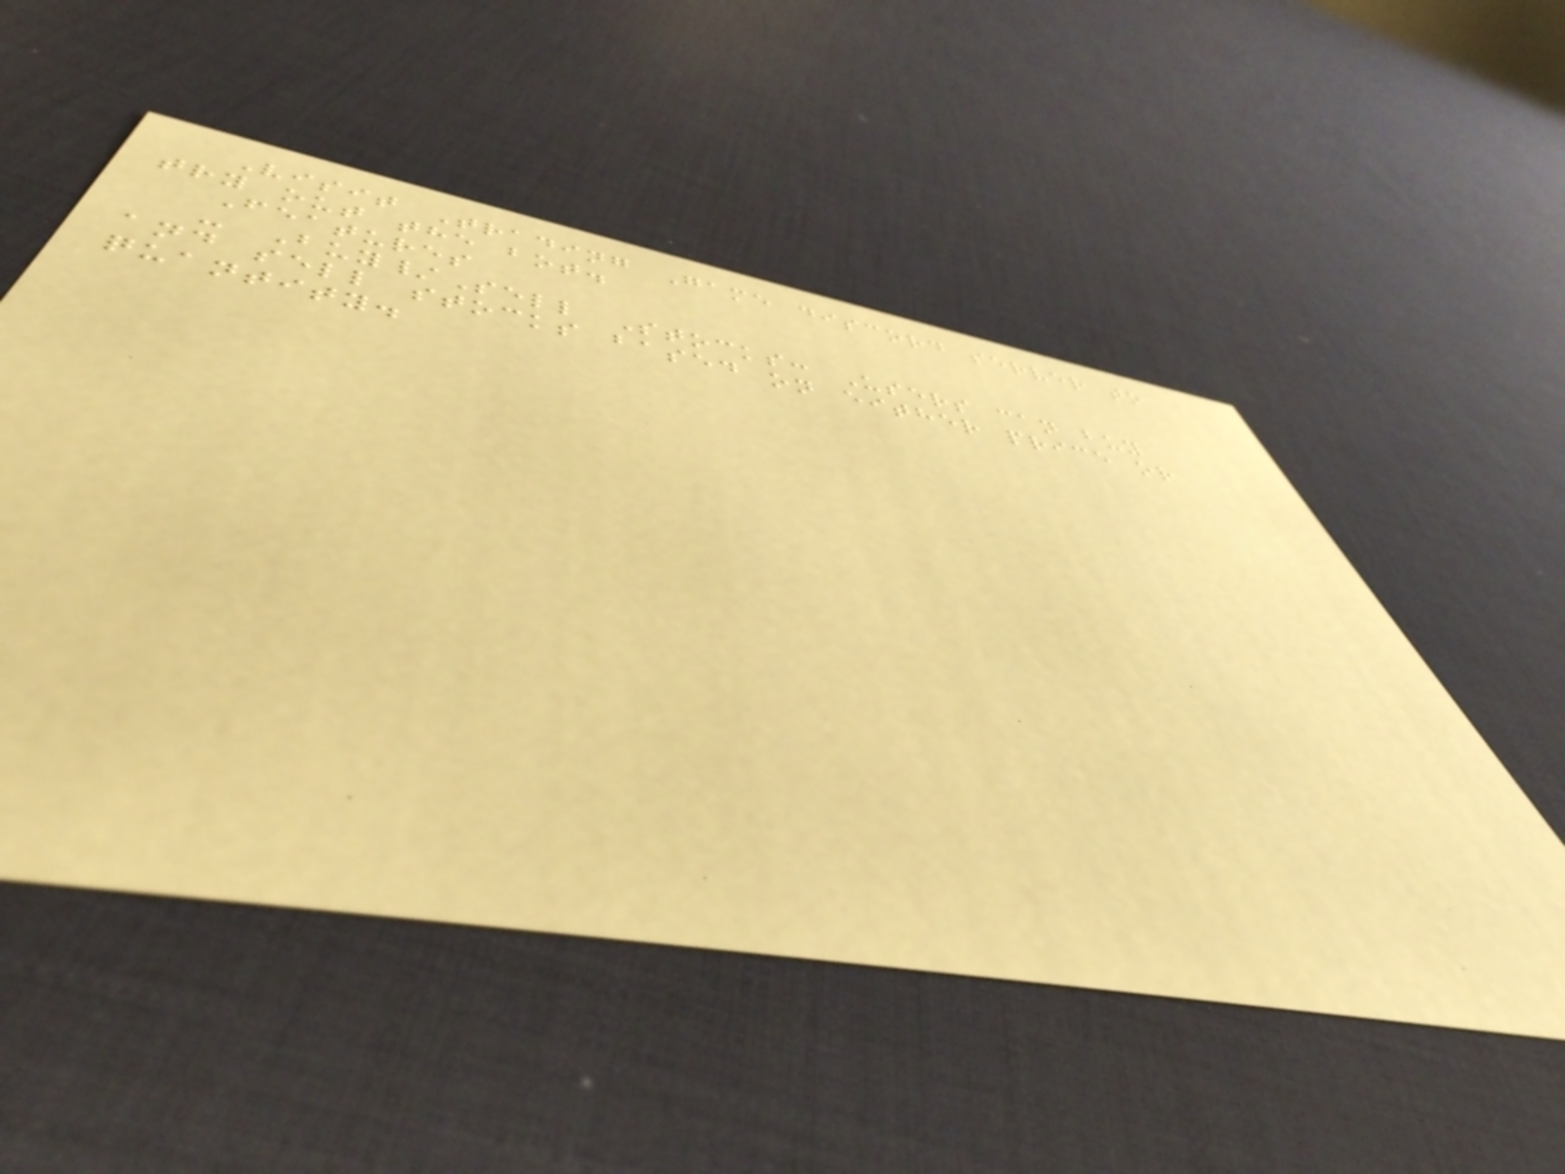Visit Trading Game discord server to
try out the bot.
Features
- Buy/Sell Stocks: Users can buy
and sell stocks based on either price or
quantity.
